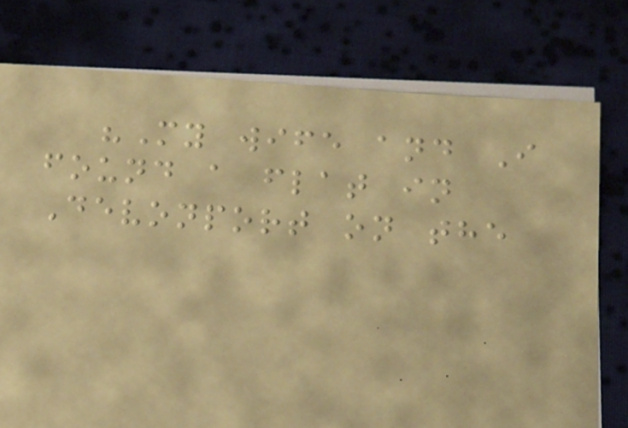"My wife and I
found a flat in
Devonport on the
